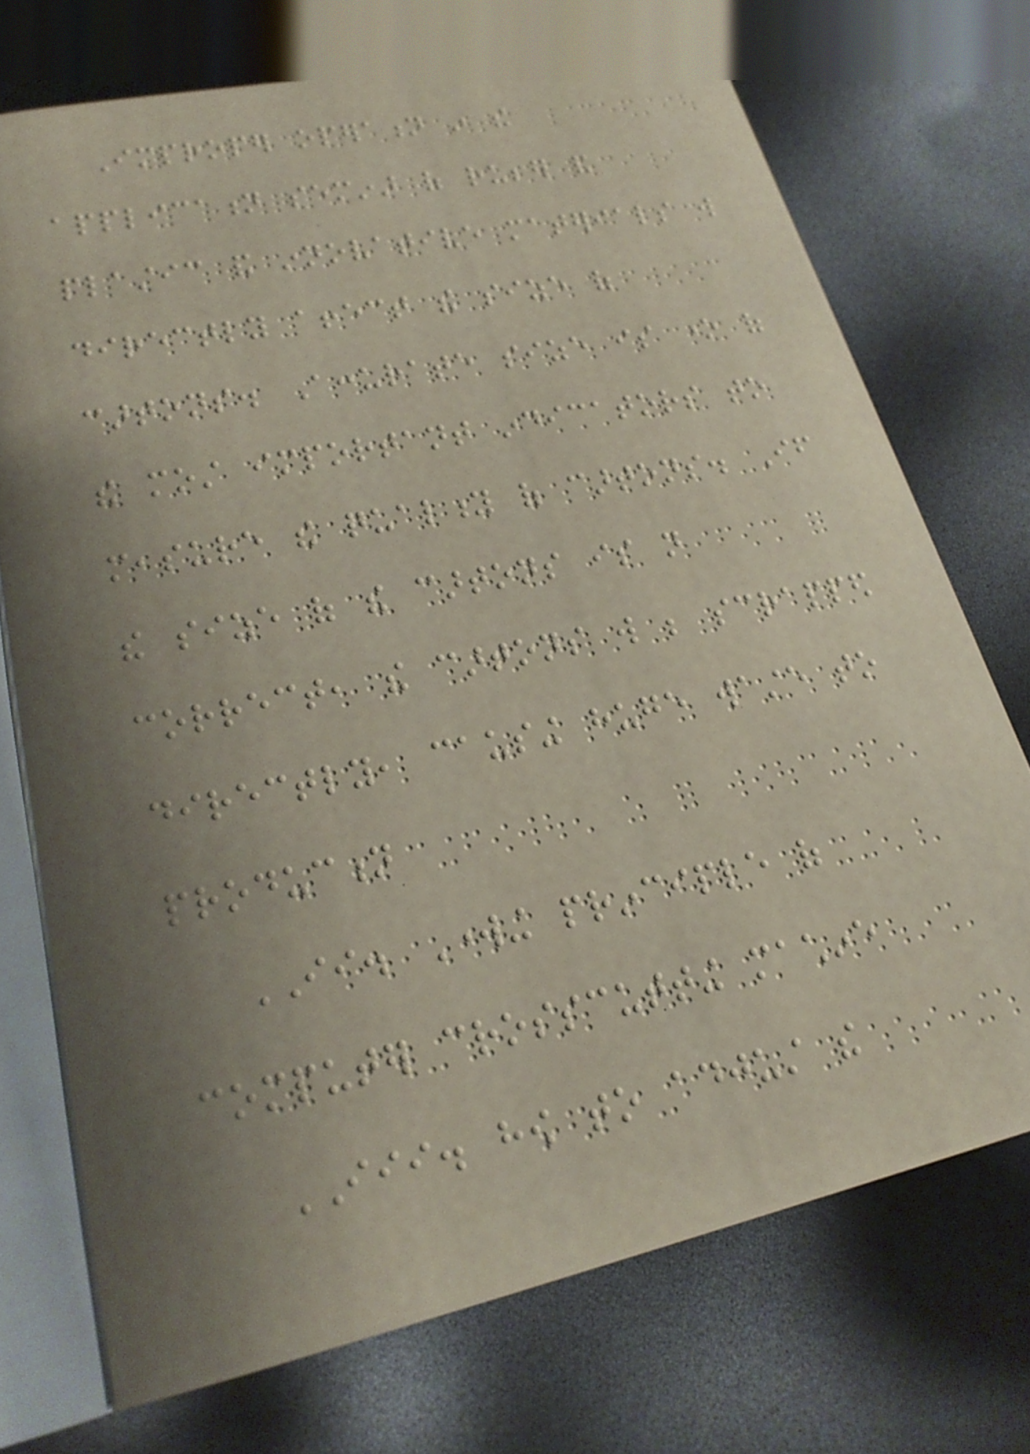Improper operation in the
application seminar of rubber and
plastic and innovative materials will
directly affect the size of
cartons. Accurate size is one of
the most important indicators to
measure the quality of cartons. If
the size of the cartons is not
correct, the cartons will be scrapped
directly, causing huge waste to
production
II. Working principle of
computer crosscutting machine
III. how to adjust the
